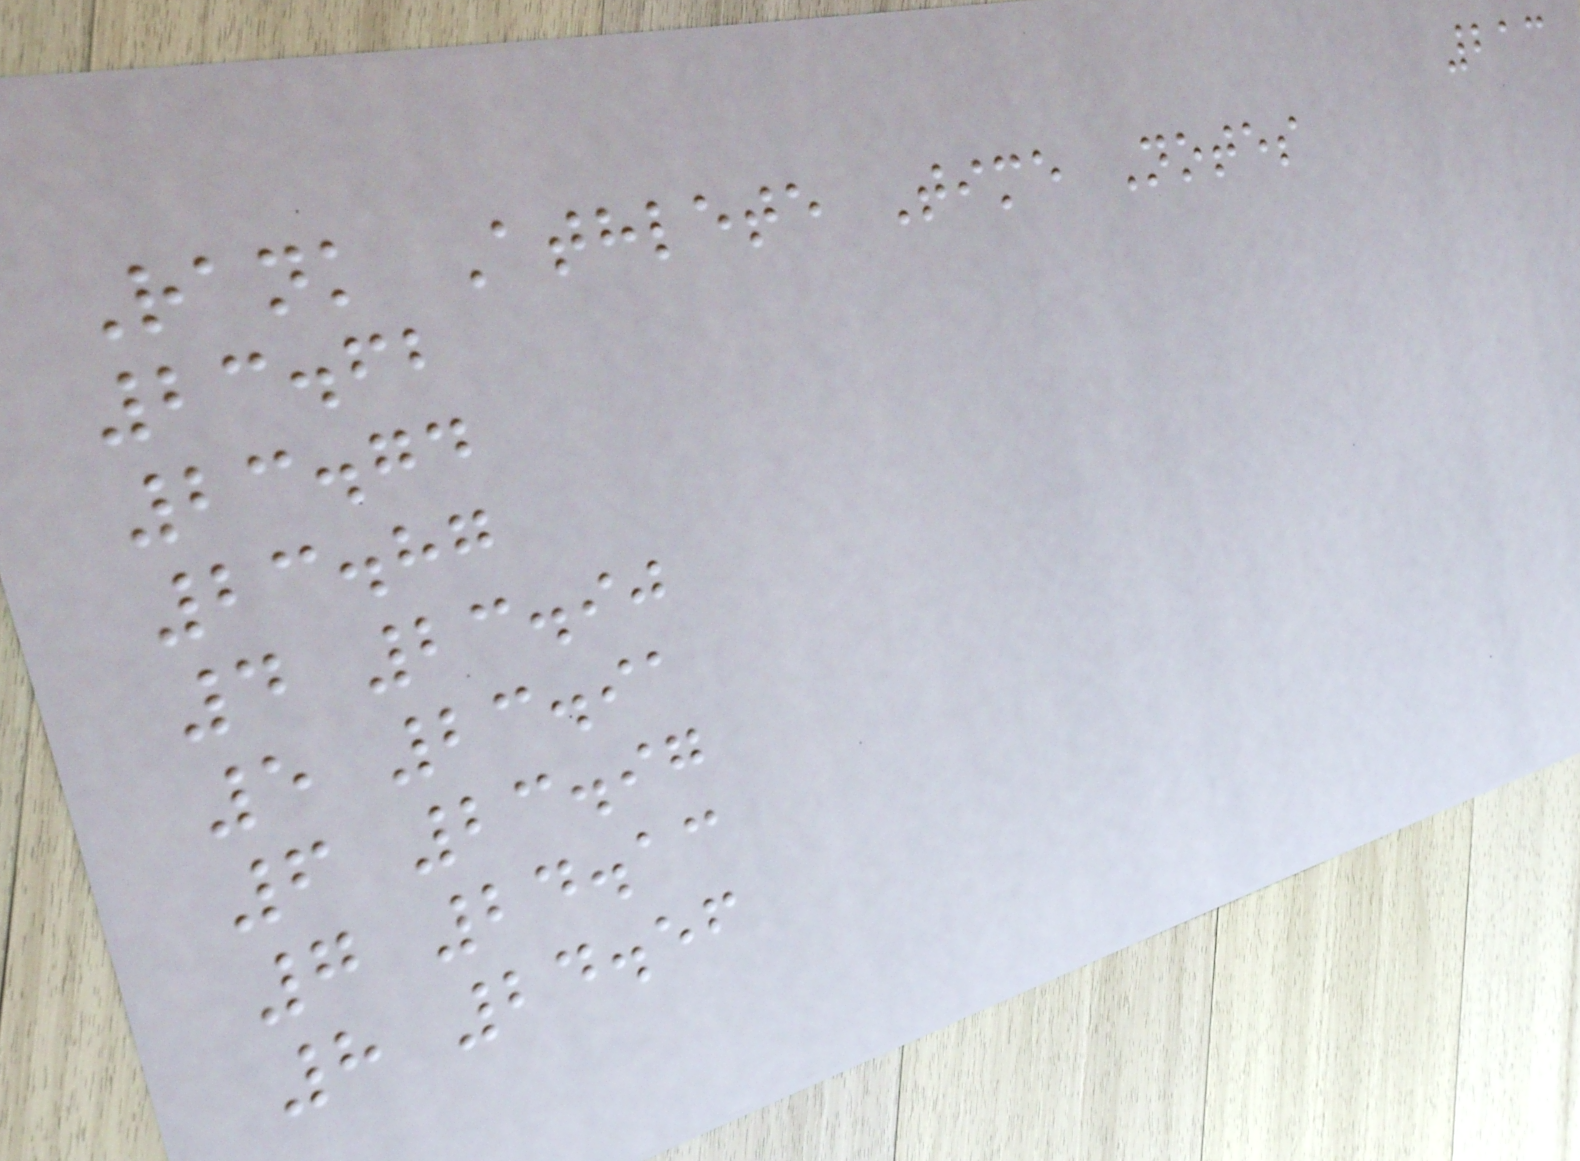213
Rank Athlete Time Notes
23.62
23.74
23.87
4 23.90
5 23.91
6 23.97
7 24.13
8 24.56
